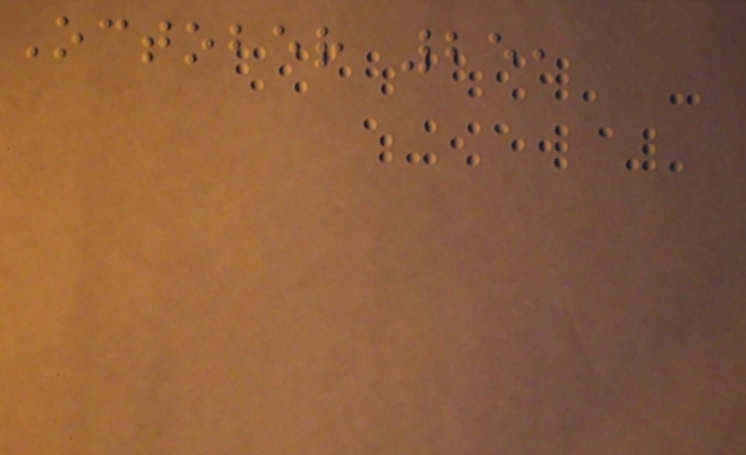October 25,
